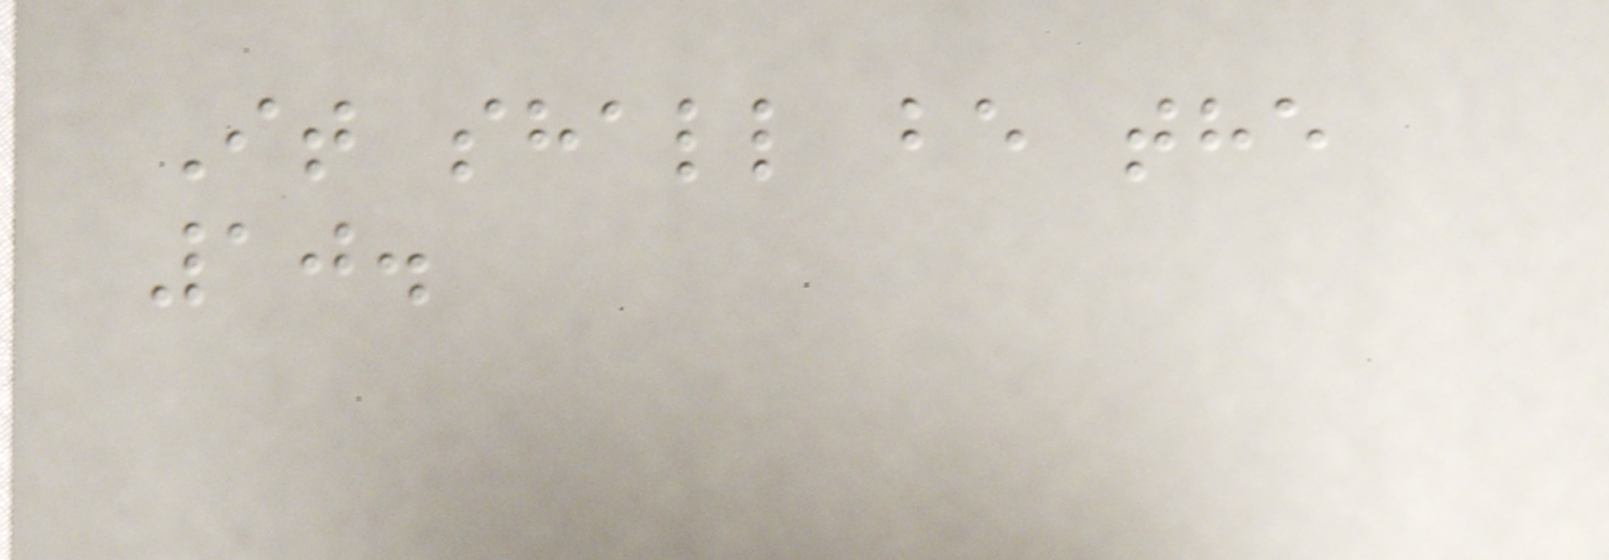It shall be the
10.
